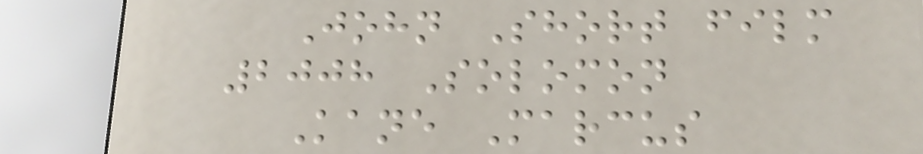John Short film
2008 Solomon
Kane Marcus
